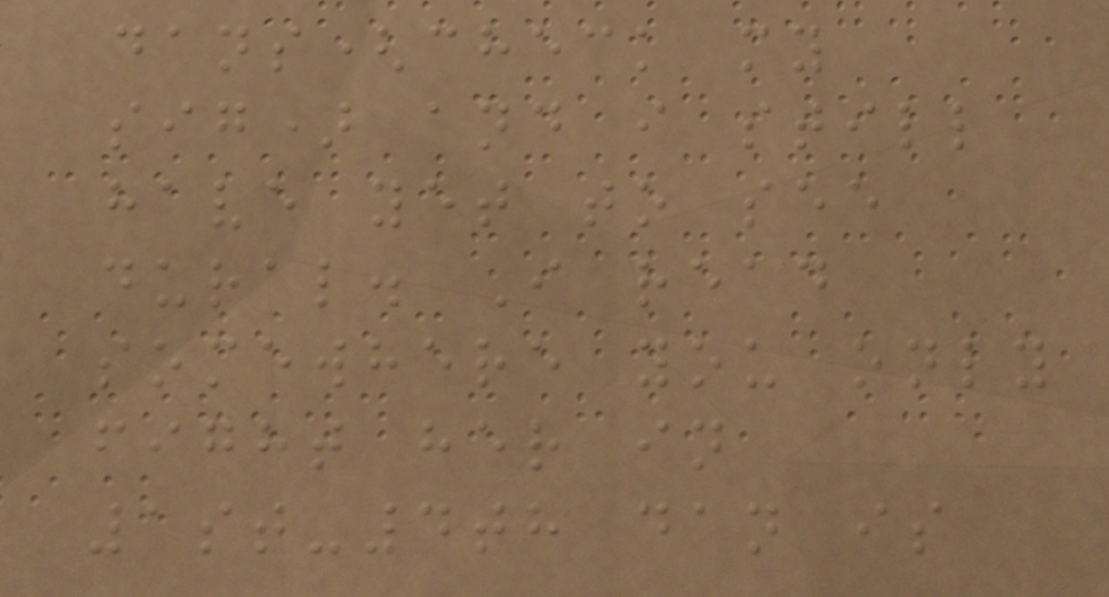dans(check my
sig) and i still
have yet to see
dural. I read
somewhere you only
fight her in
1st-4th dan is
